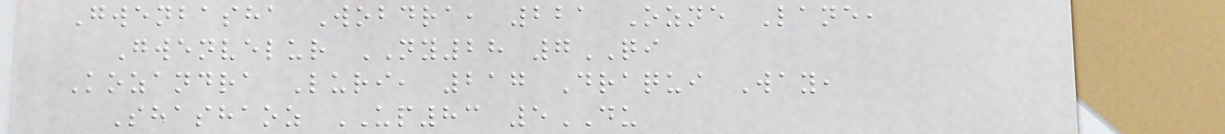Gwenbasha Wobdra, 221 Ozne Lane,
Gwenvelur NY28 7QI
Kozandra Luri, 217 Draqui Way,
Shashaoz UP83 5DU
